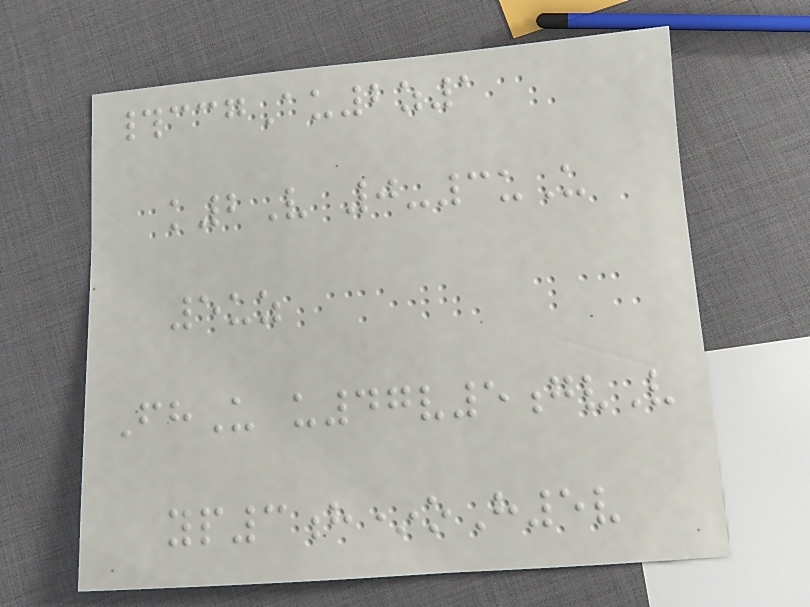#ccgAu2z1
k2V 0-3uU
5uz
FhU u47v5gvV
yp3h*oH5v
